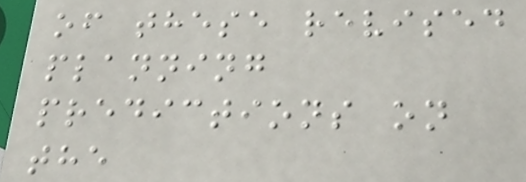of these revised
planning
predictions on
the
